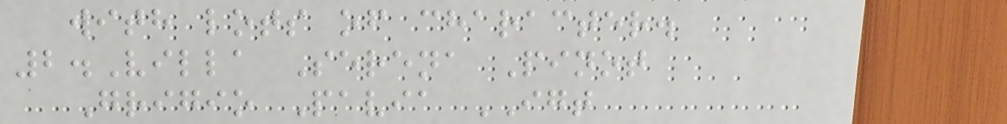with lots of character.
2.Villa Serena Pinot
Grigio Pavia IGT
